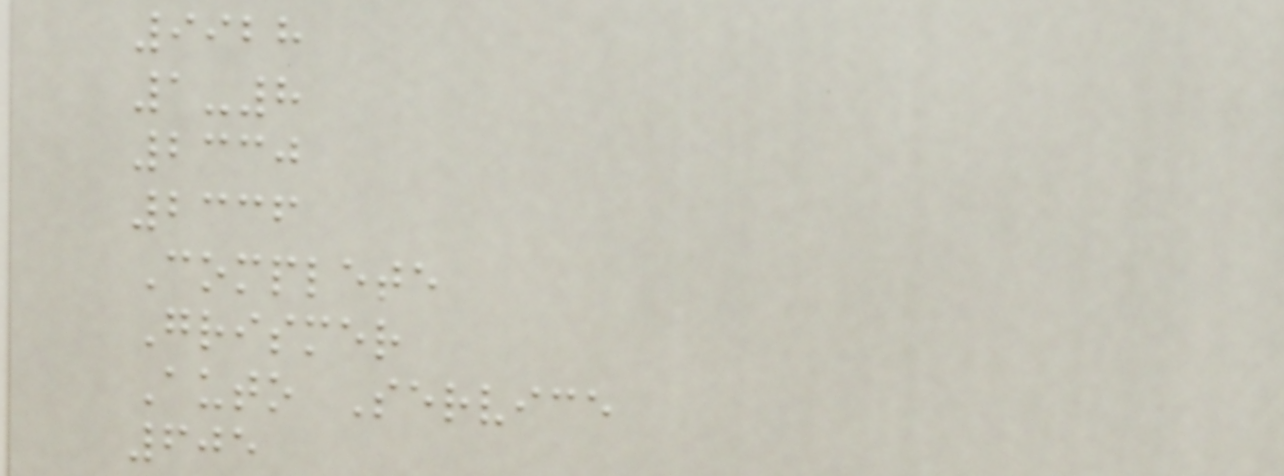9928
1-8
2330
2336
Complete
Grismer
Auto Service
605
